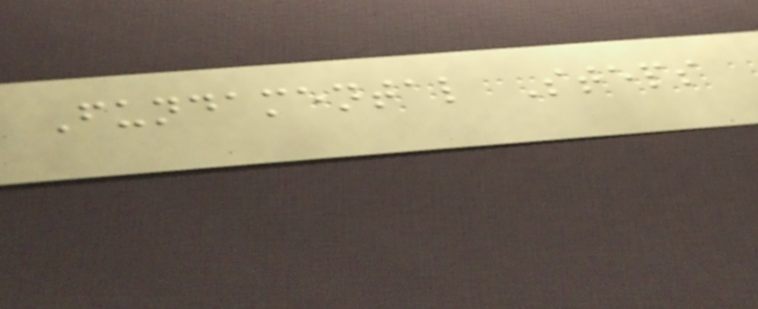Fundamental Steps
